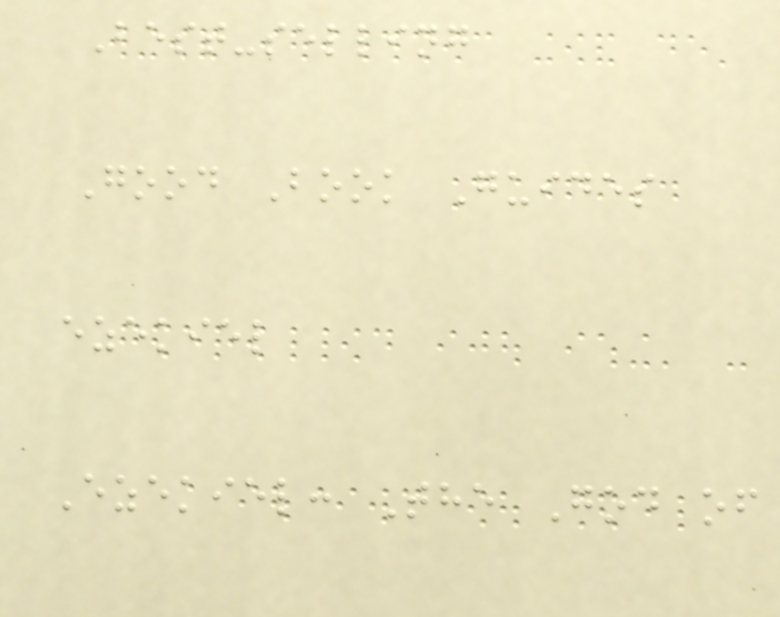Best-selling
Good Book Guides
ezekiel
Ezekiel: The God of
